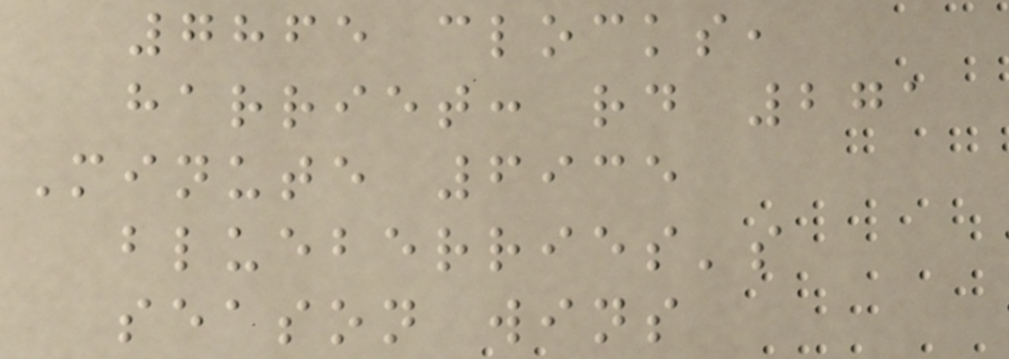7865 clocks,
harriet: rd 271
Minute 6935
blueberries's
season wins
